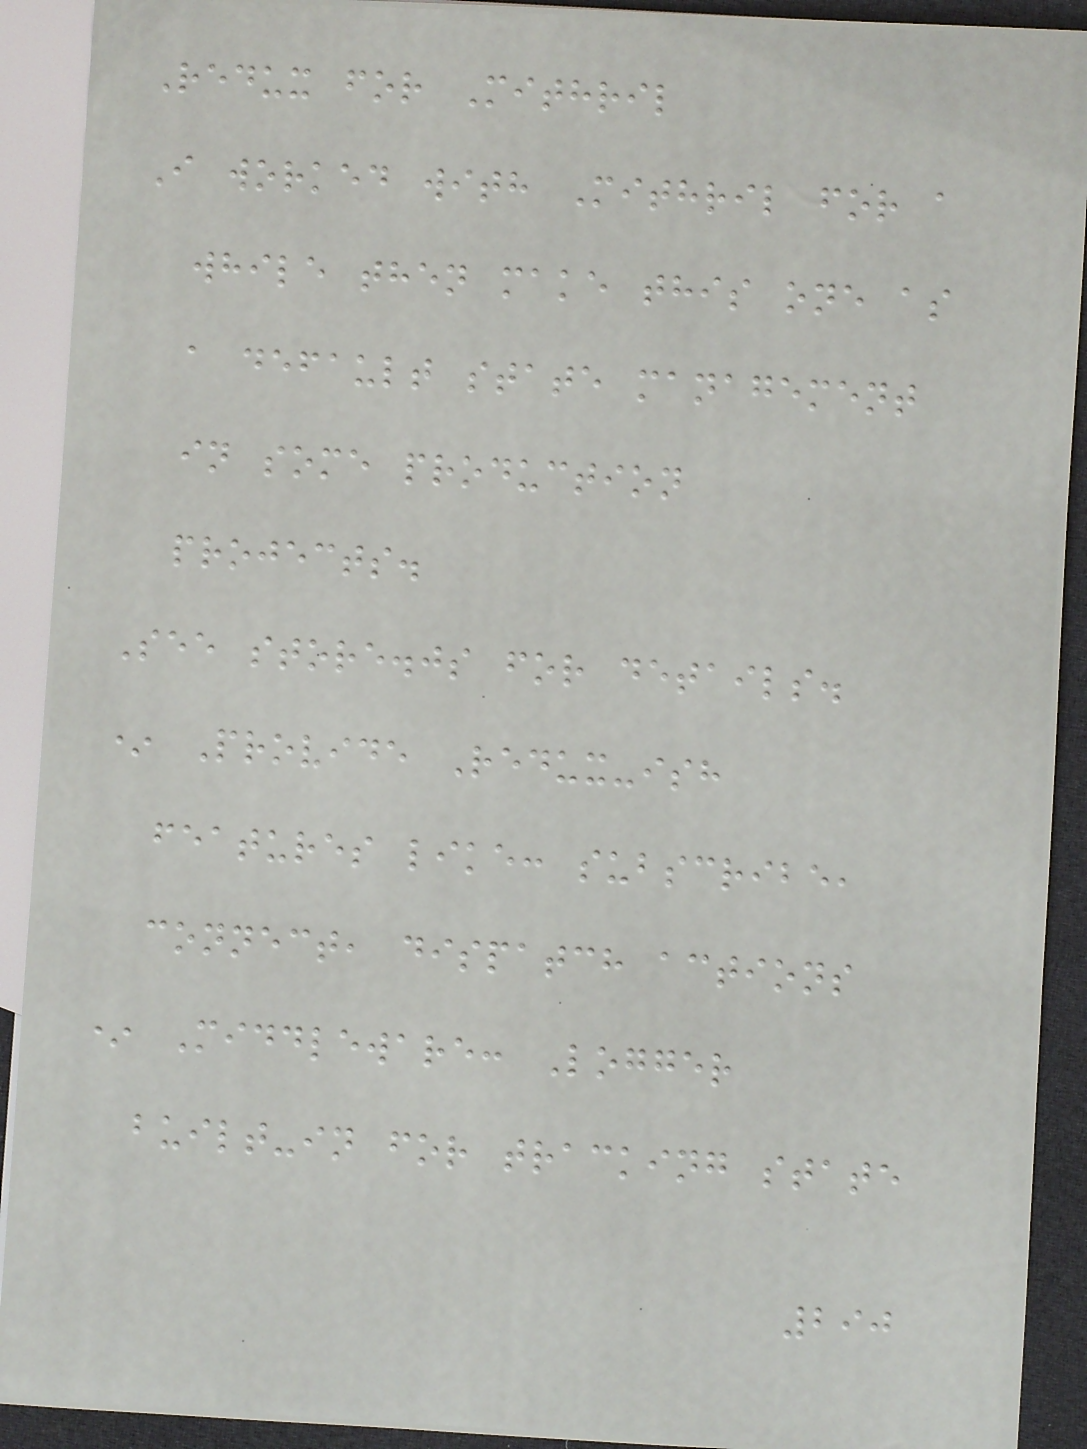Redux for Mithril
I worked with Mithril for a
while then make this one as
a default state management
in some production
projects.
See store.js for details.
* Provide Redux-ish
features like: subscribe,
connect, dispatch actions
* Middleware: Logger
built-in for tracking state
290
